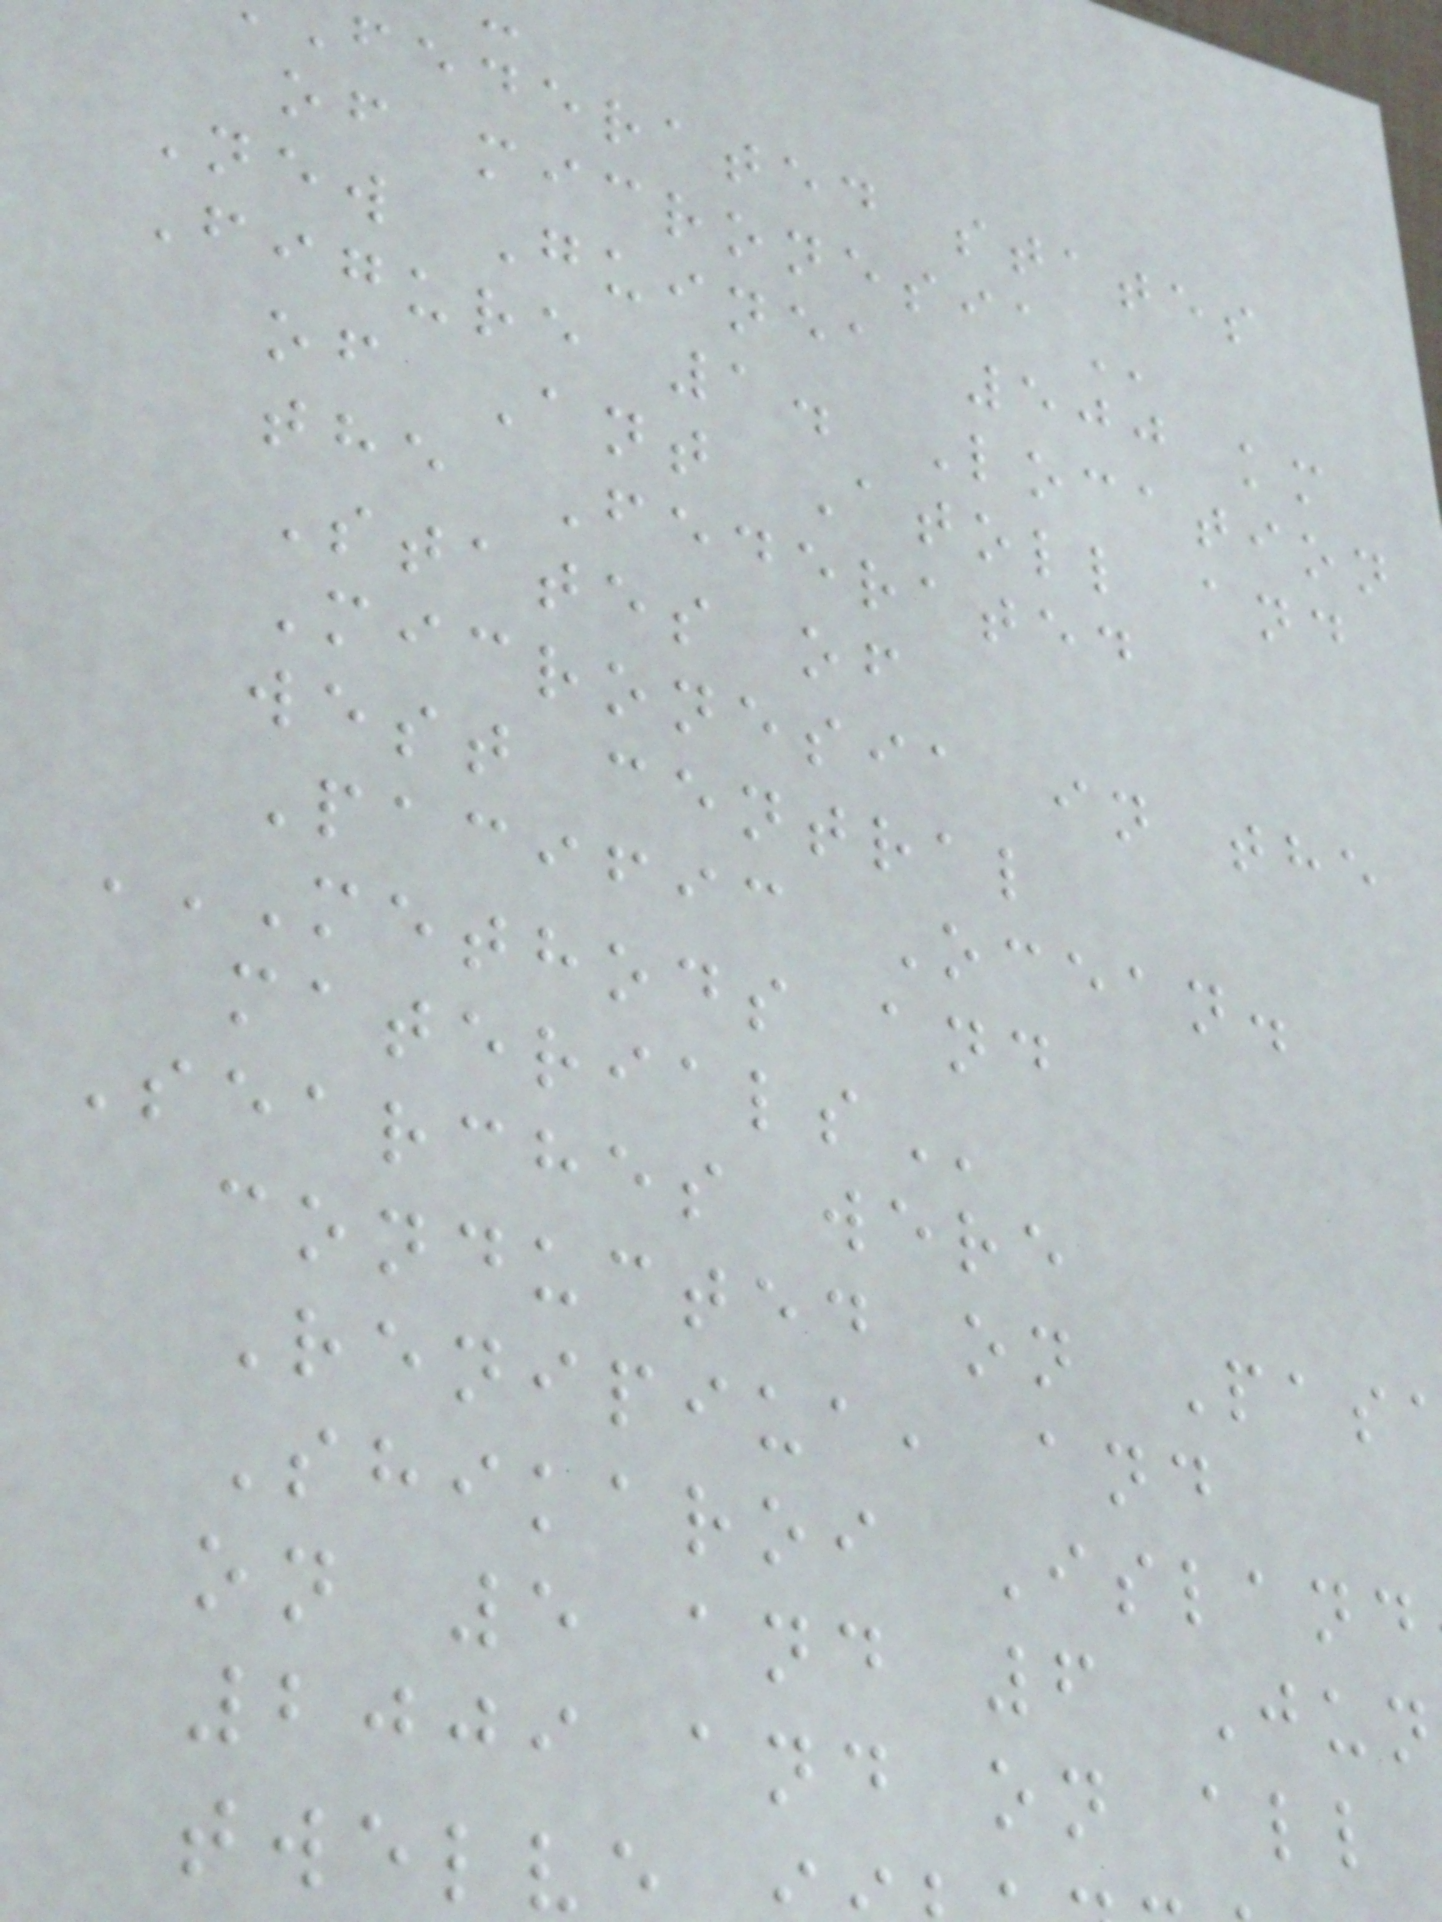federated states
New Guinea 500 km
Figure 1. Location
of Ant Atoll and
the Federated
States of
Micronesia in the
west central
Pacific Ocean.
METHODS AND
Searches were
conducted on Pas
Renipiua, and
Shikaroi Island
on 5 and 6 Jun
2009 and on all
twelv
